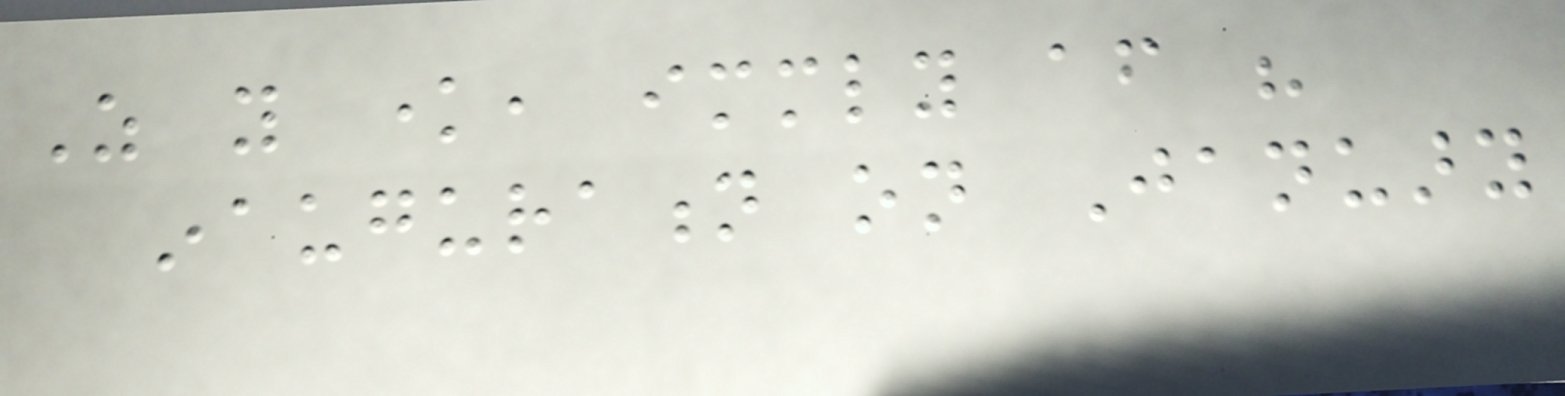As you know, immediately after his
inauguration on January
